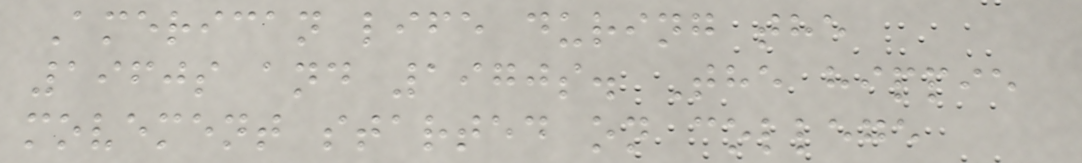American life during the
1960s and 1970s. The hippie
movement started on college
